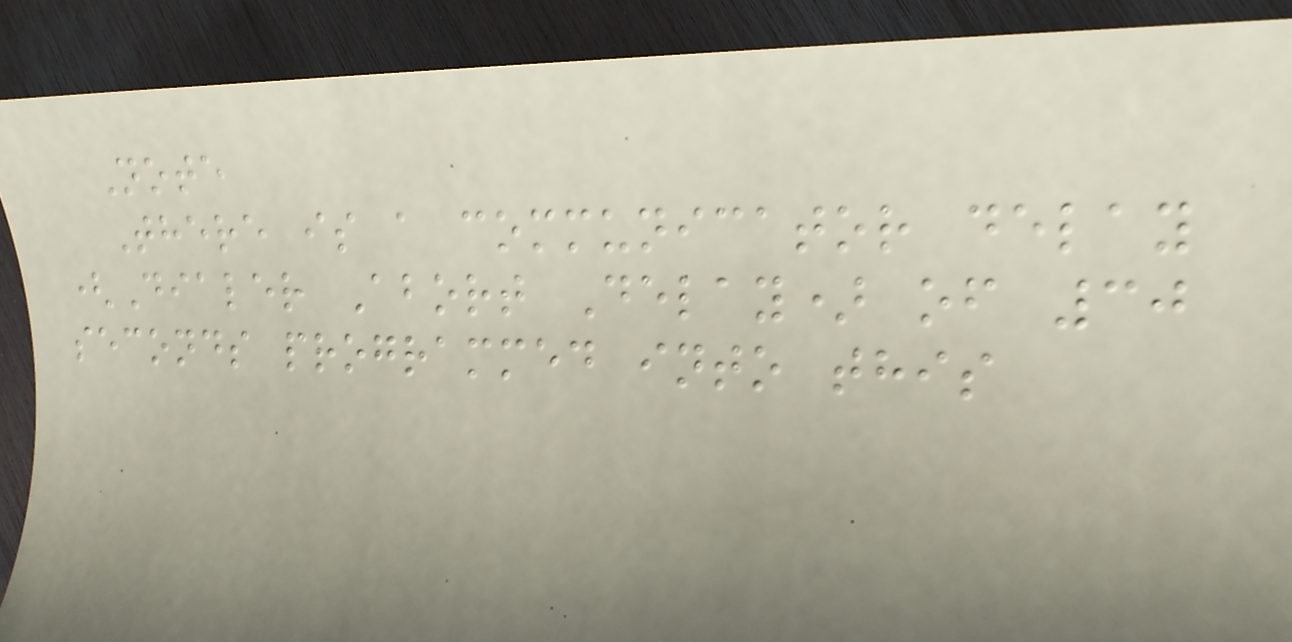Note
There is a communicator delay
(Dialer Abort Delay) of 30
seconds programmed into this
